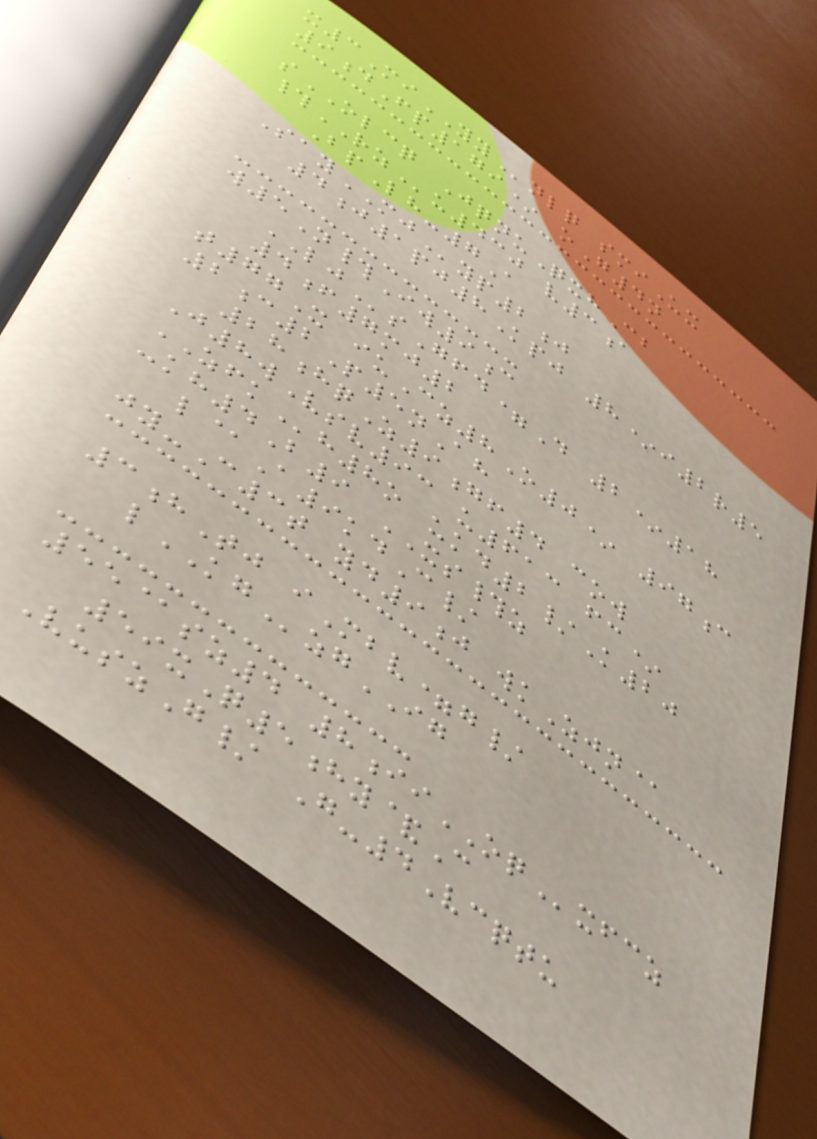x3MiYYnlq smiUx
9dFp179* oG4n
sOLCQ JqnuQxhCb
#RZu430 v3a
BpLh-7A
SayMJyp2j
4j1pj8Kpj 8*i2r5
w5N#Iw9c
LJsGfd=D 2*18
4f7mj2
t77X iuCz8O0* 97c
2c2P5nAh
28hqZ9gf4 cow
J8wVsv93 u613 fc*
ZFKh8o ukd2/K20
-kh4B9 XS#z
l@A9kdC/
jy-C3t yd9j wkZjn@
3hTj iMbv=g/
lKGzgIG
55@sz4 8iiOQxfcz
59xQ5hy&C
VuszG/ G-4Vcqtu
